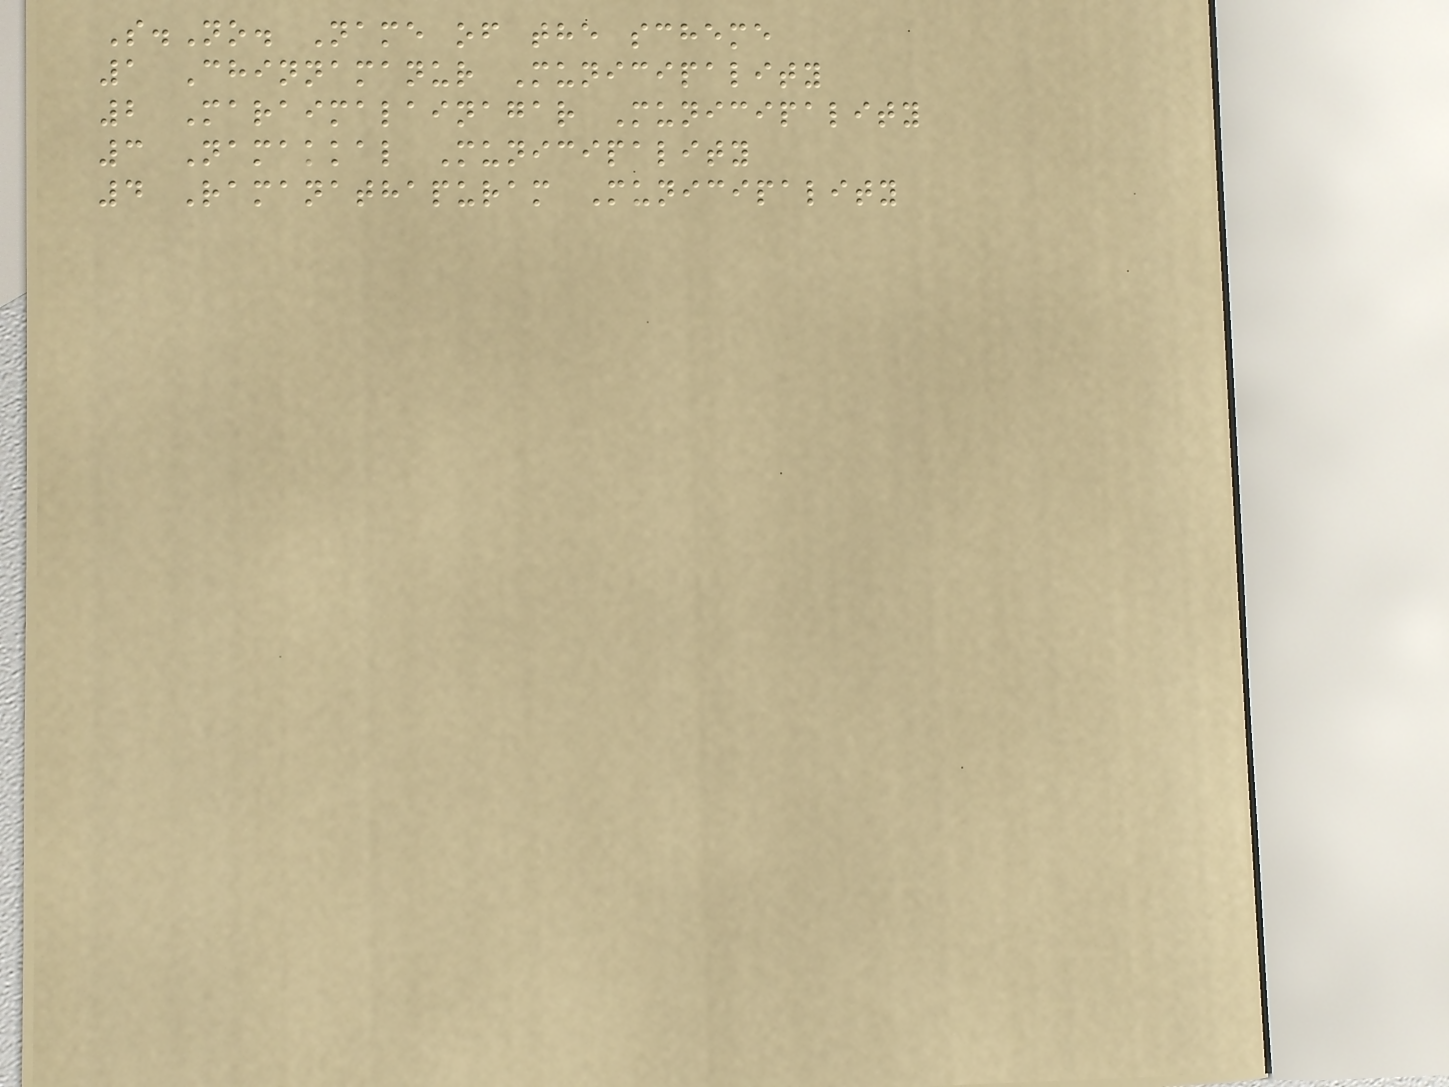S.No. Name of the scheme
1 Chinnamanur Municipality
2 Maraimalainagar Municipality
3 Namakkal Municipality
4 Ramanathapuram Municipality
